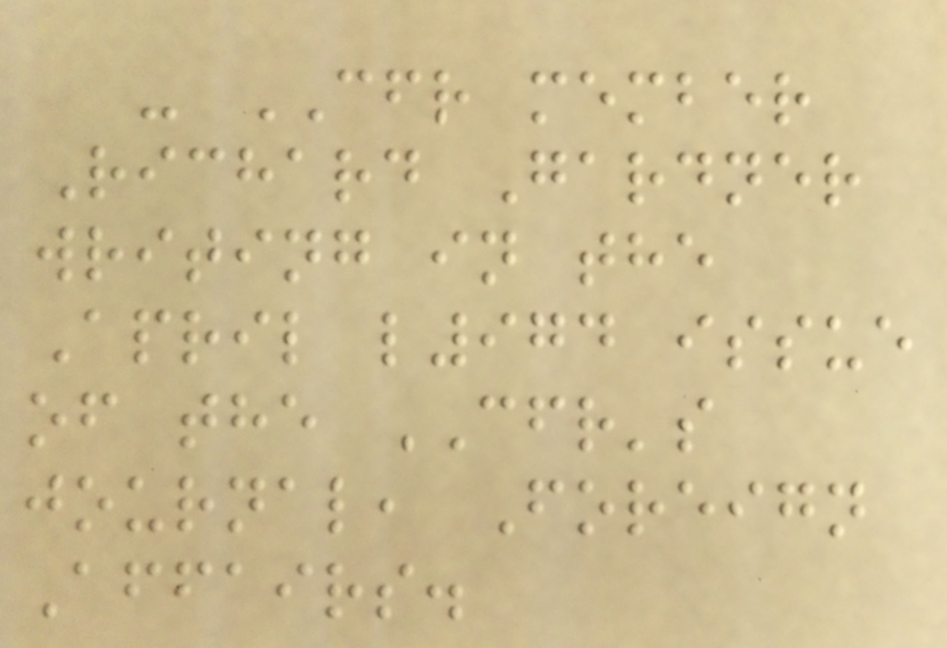- CFR member
Richard Gardner
writing in the
April l974 issue
of the CFR's
journal, Foreign
Affairs.
